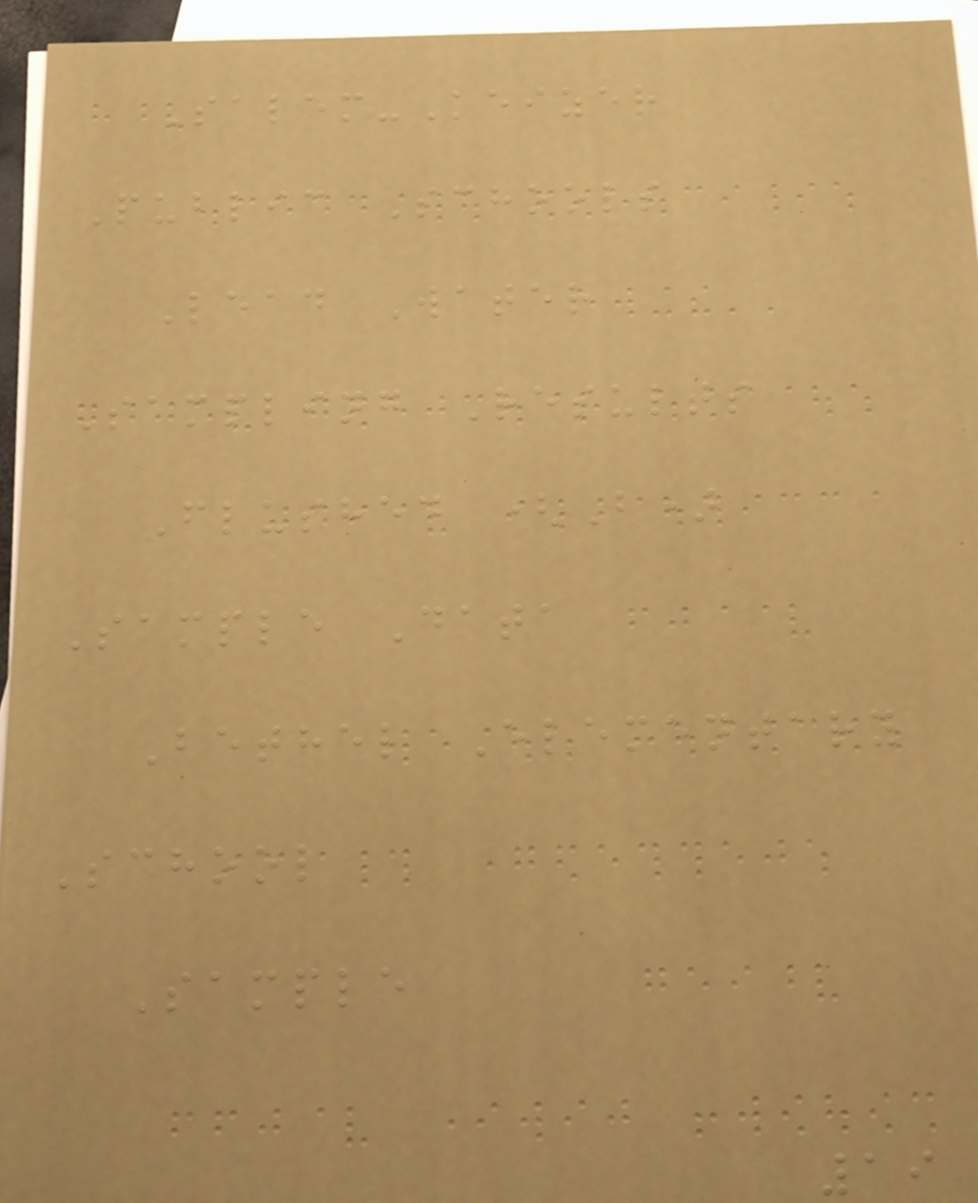Salem-Keizer
Public Schools
Lead Water
Sampling Results
Flushed (B)
Sample Data
Bethel Elementary
School
Sample
19
